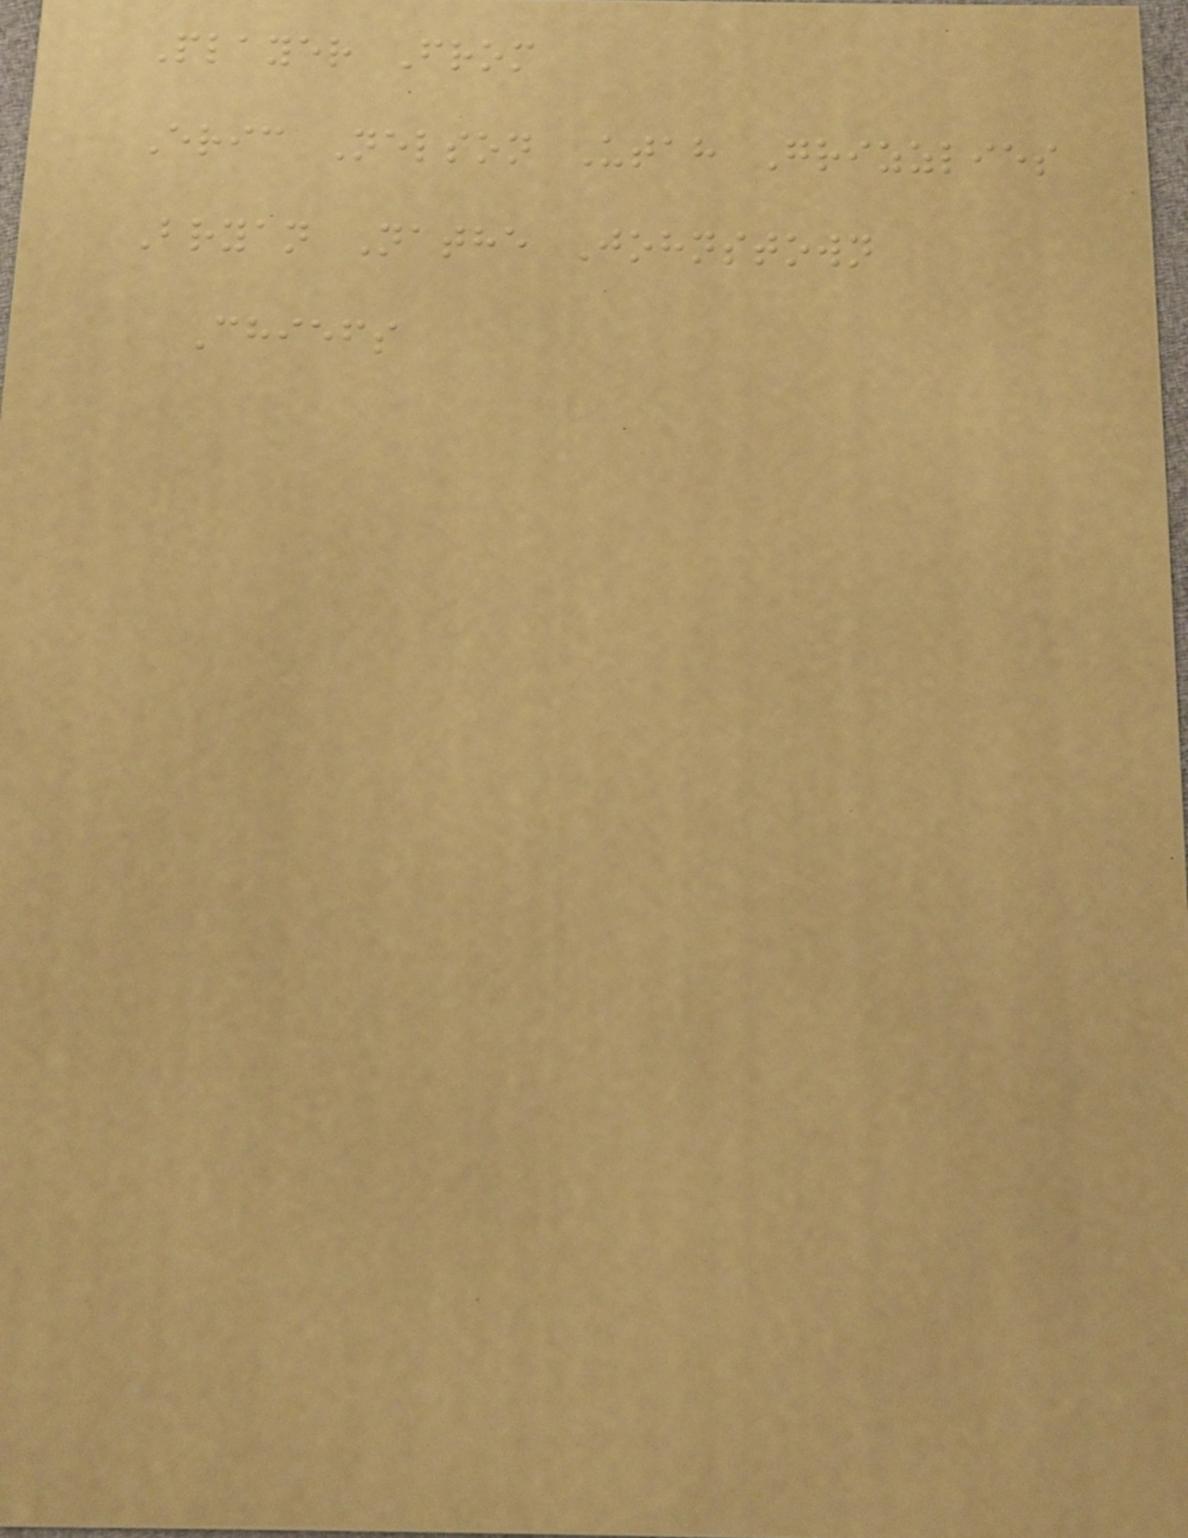Player From
Eric Nelson Utah Grizzlies
Bryan Nathe Johnstown
Chiefs
